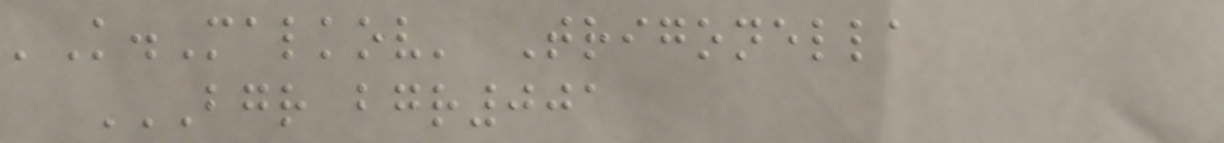'K.Malkov' Trigonella
BGR BGR001
